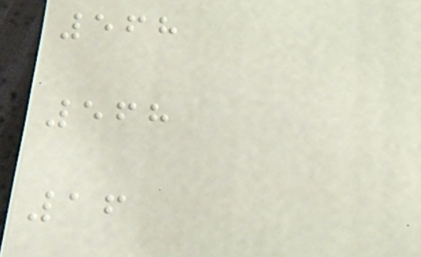568
568
16
